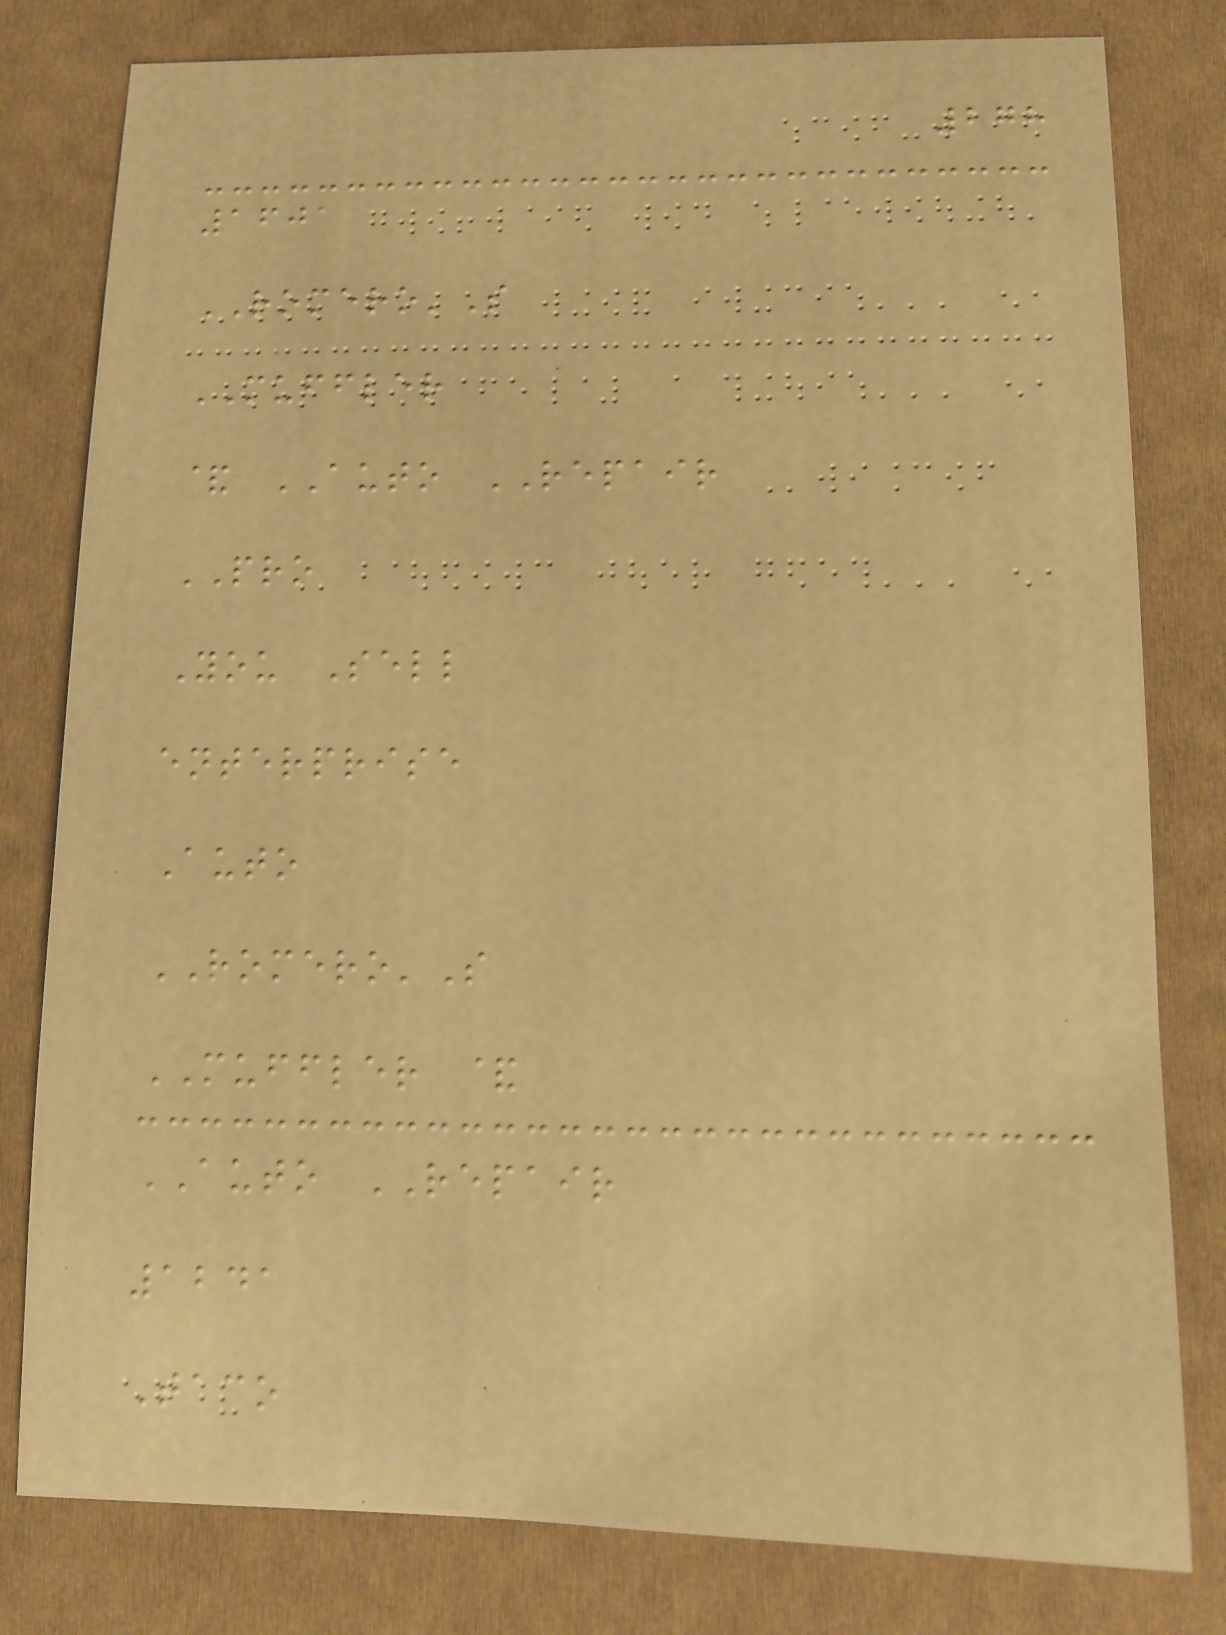278
1601
ROMERO'S
MUFFLER
& AUTO REPAIR
PRO
You Sell
enterprise
Auto
ROMERO'S
MUFFLER &
AUTO REPAIR
1241
Taco
